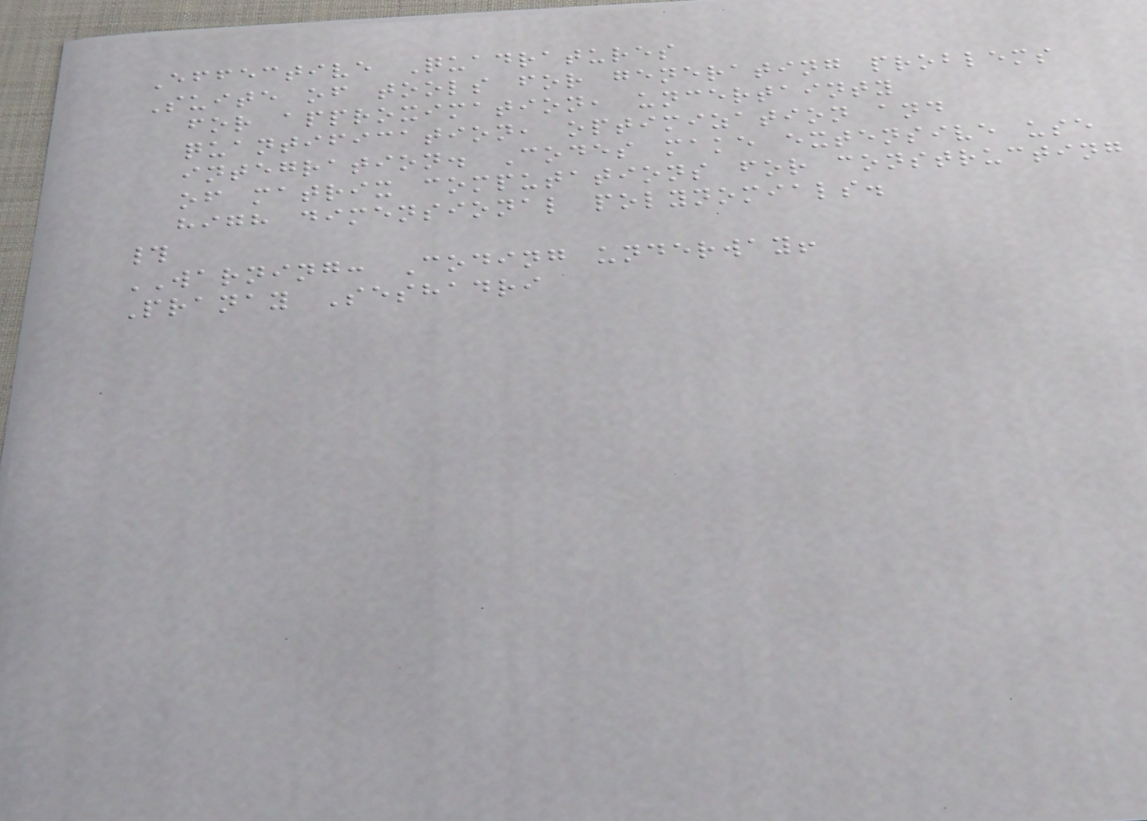Effective Quadratures
Suite of tools for generating problems
for approximation, uncertainty
quantification, optimization and
integration. Codes make extensive use
of matrix computations for constructing
high dimensional polynomials.
#
WARNING: Coding underway!
Pranay Seshadri
